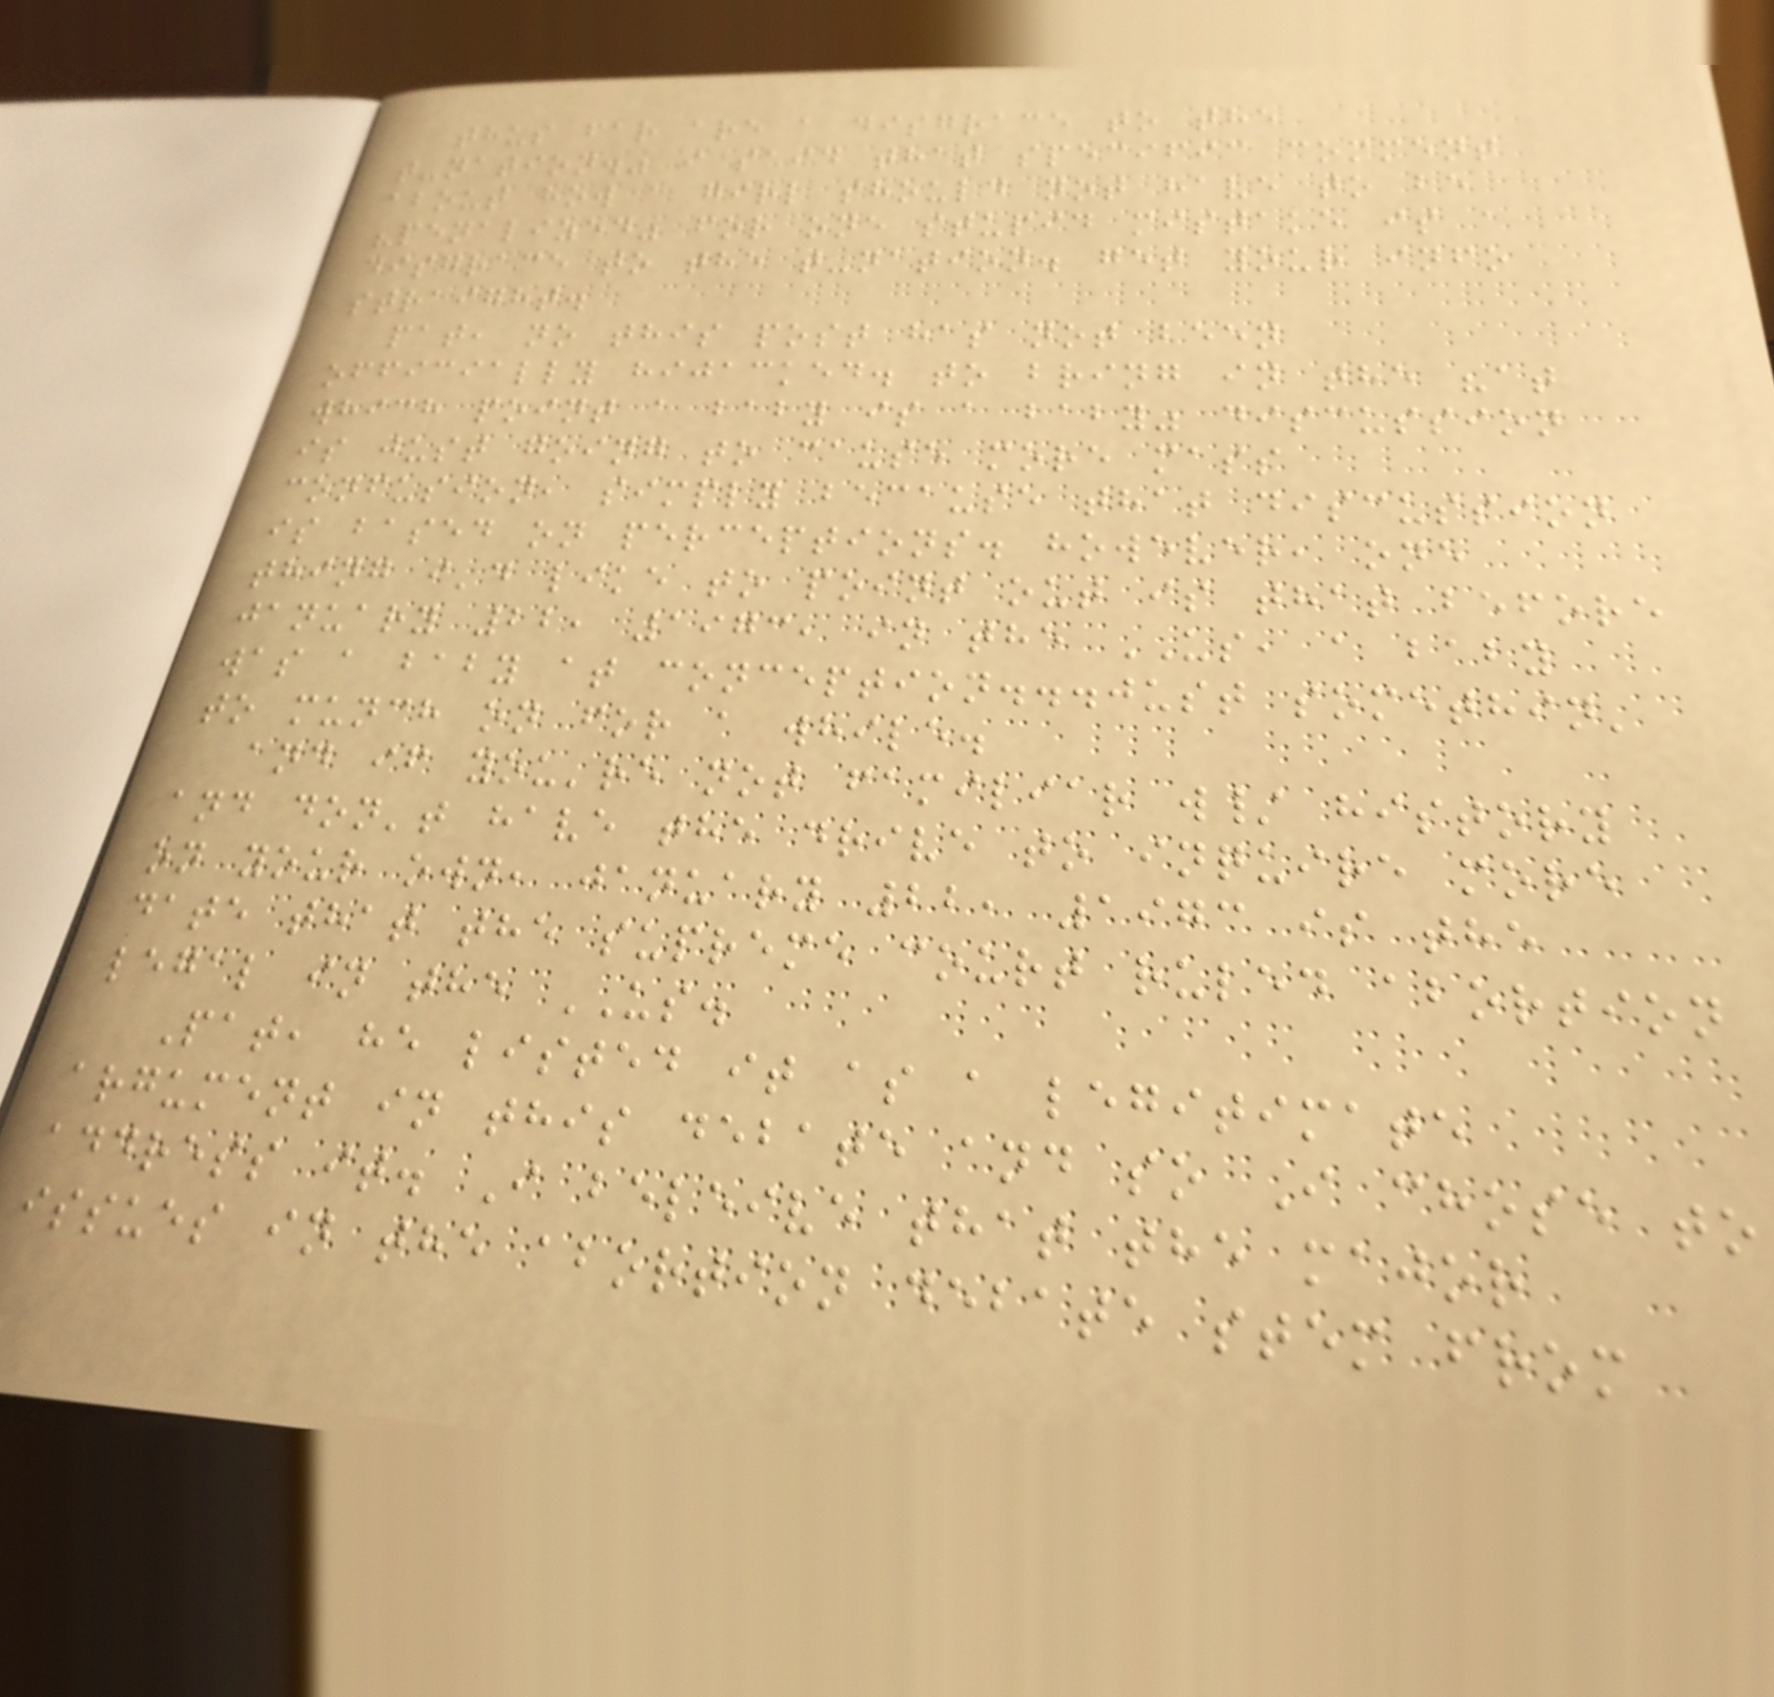thus far are a disgrace to the
t-nation." i said that specific comment
about how a girl should not have to be
"penalized" for one stupid mistake is a
disgrace to the t-nation. get your info
straight.
pat, no this post has not been
officially hijacked. to bring in the "at
which point a baby is a baby" discussion
is just going to cause more mass
confusion, simply because that discussion
is based on perceptions. however, one
thing i'd like to point out is that before
january 22, 1973, in the US, a baby
was a baby at conception...just somethin'
to munch on for a while.
and if you're not familiar w/ history
and don't have the drive to inquire more
on your own, january 22, 1973 is the
date that the supreme court ruled abortion
legal in the US.
Pat, he listed it as a legitimate
argument in this debate and so I chose to
address it. I beleive that the major
issues in the abortion debate stem from
